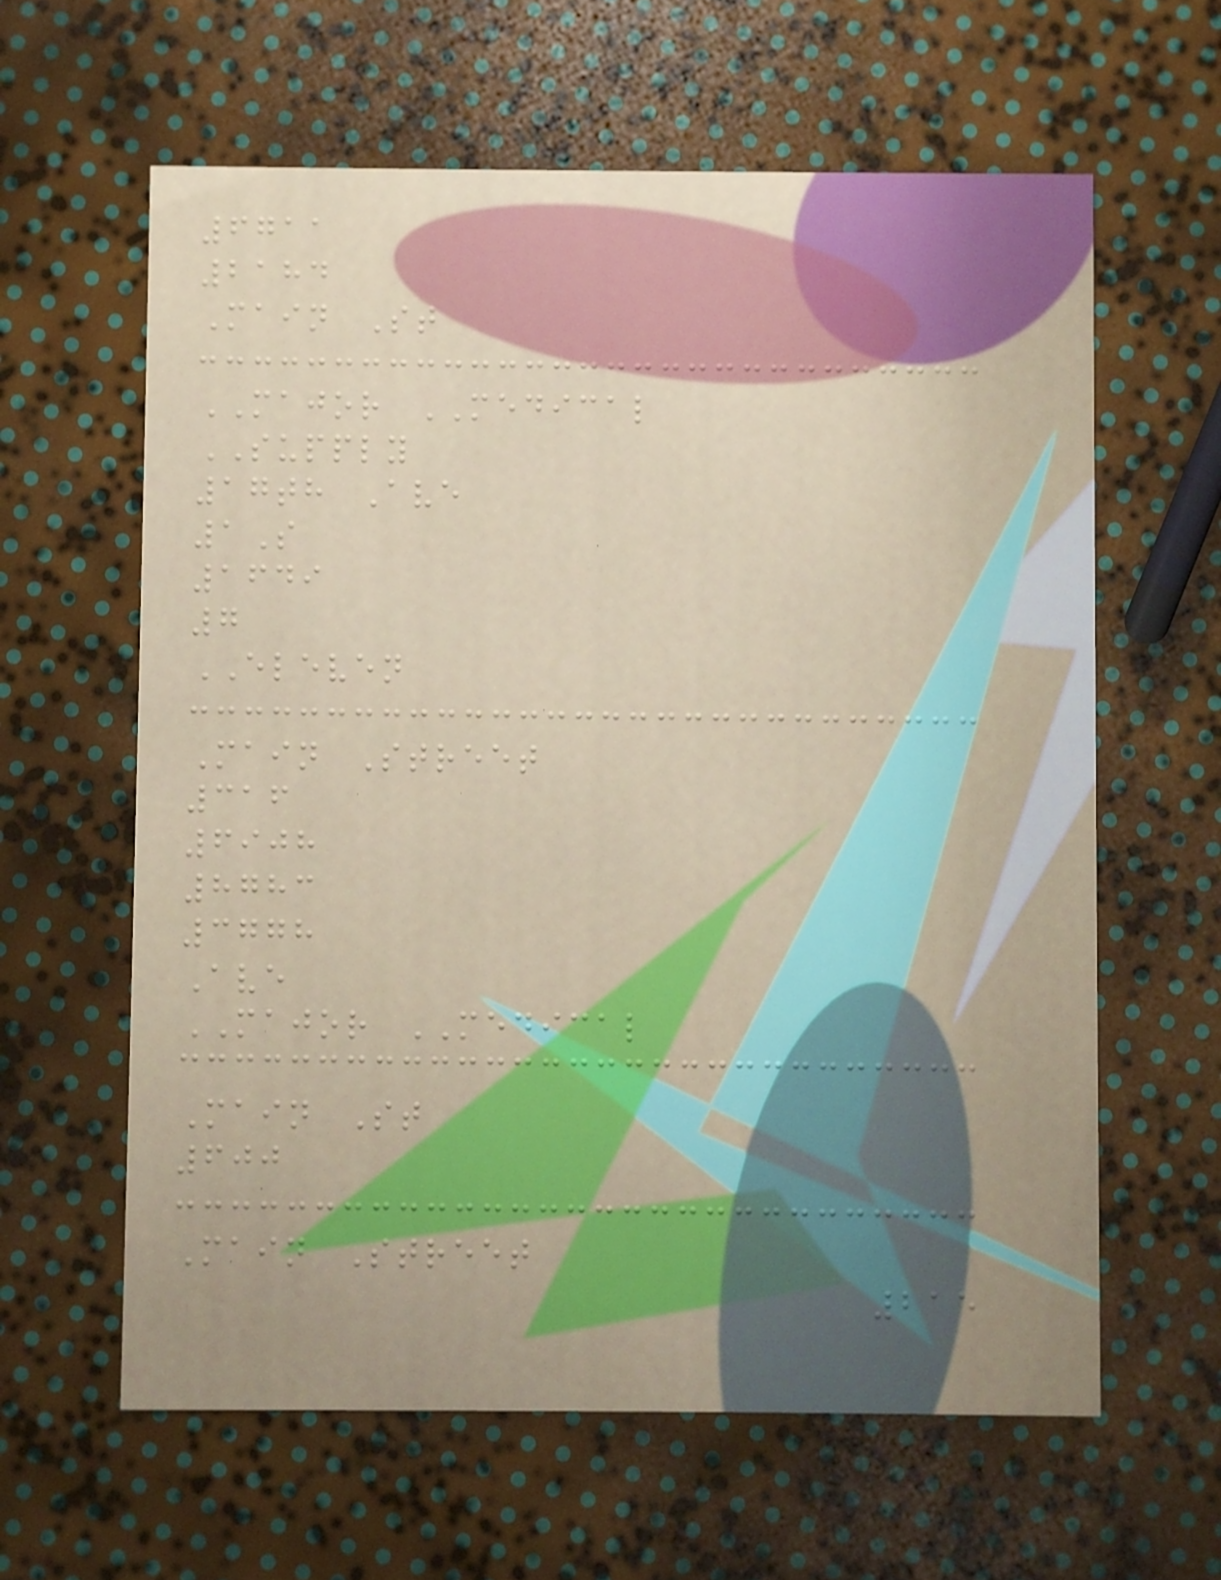6711
2184
Main St
MAJOR MEDICAL
SUPPLY
17th Ave
1S
1649
7
ELEVEN
Main Street
316
6908
8783
3778
Ave
MAJOR MEDICAL
Main St
600
Main Street
215
